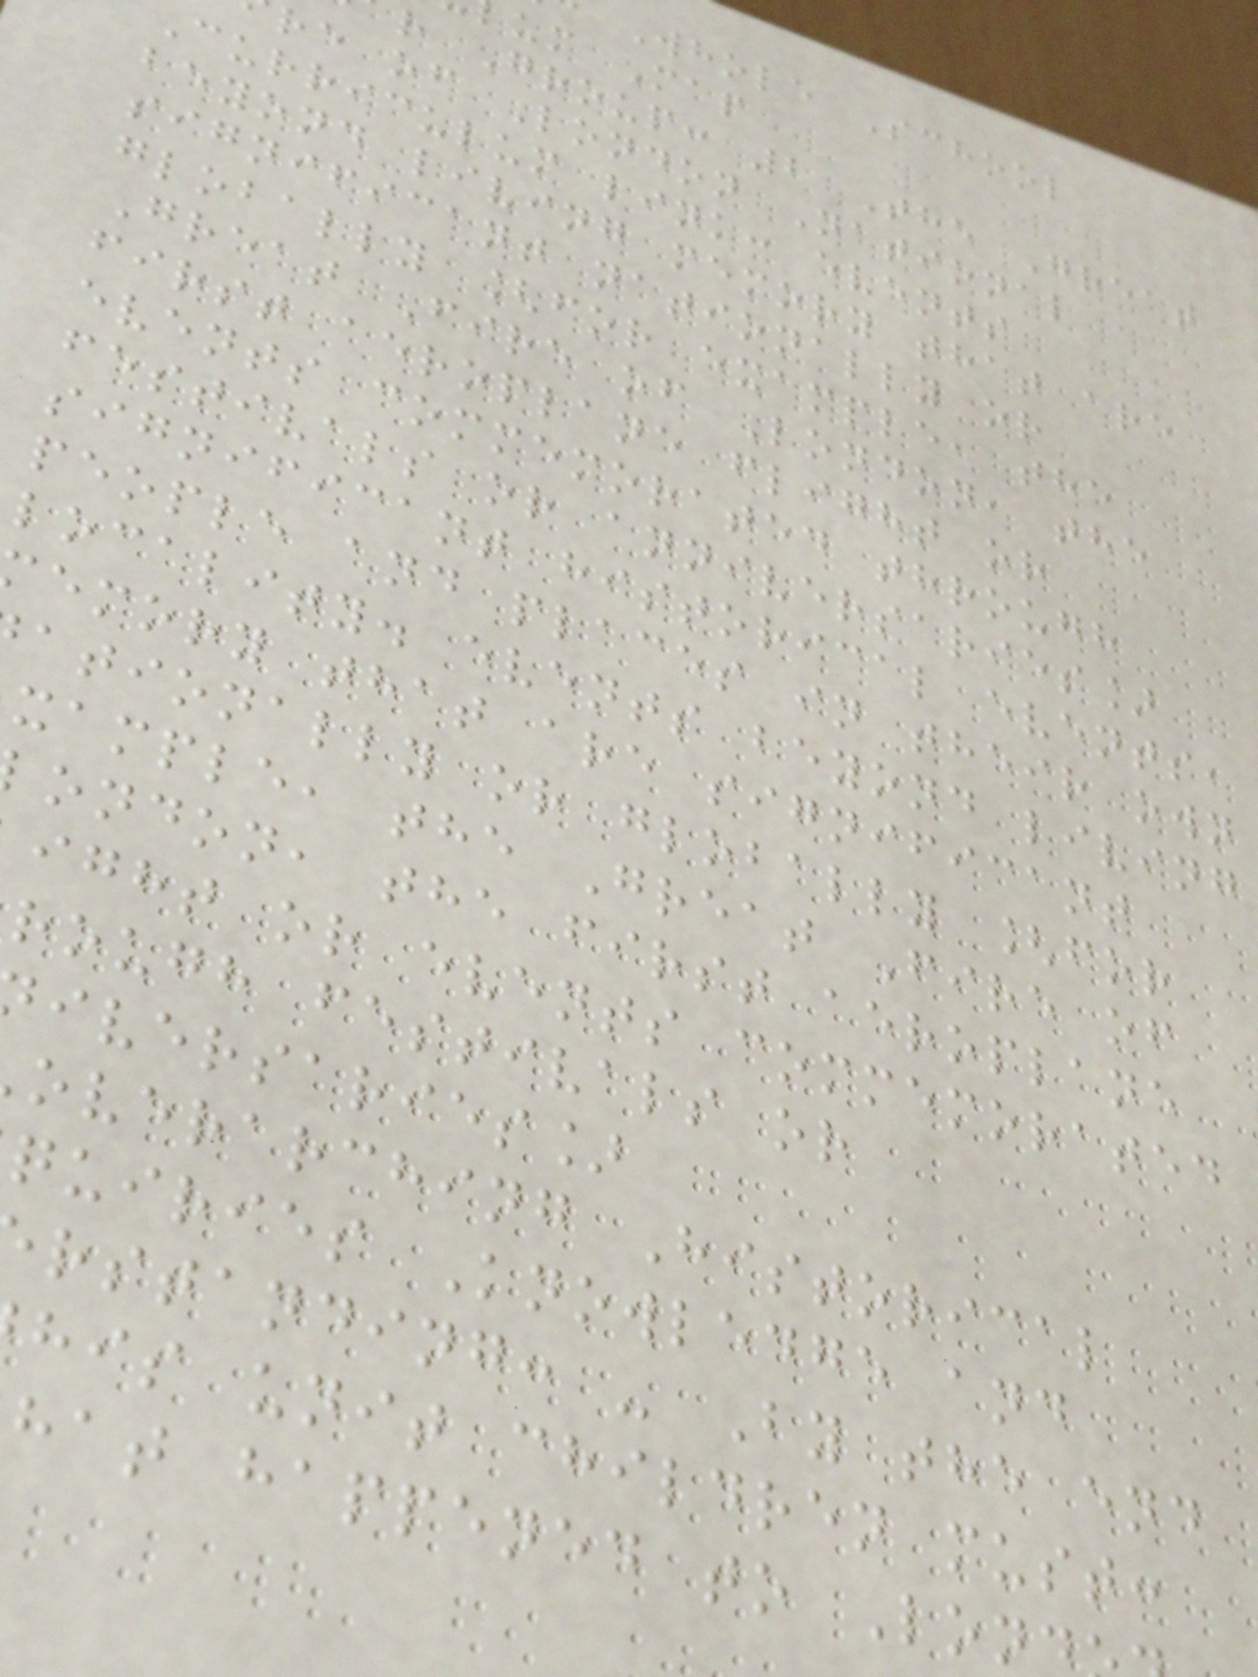Whole School
um Map
r Group: 2 The Great
re of London National
Curriculum link: events
beyond living memory that are
significant nationally or
globally [for example, the
Great Fire of London, the
first aeroplane flight or
events commemorated through
festivals or anniversaries]
significant historical events,
people and places in their own
locality. events beyond living
emory that are significant
ationally or globally [for
xample, the Great Fire of
ondon, the first aeroplane
ight or events commemorated
rough festivals or
iversaries]
overarching Historical
quiries Knowledge and
rstanding: - By the end
his unit children must:
hat happened to Lon
